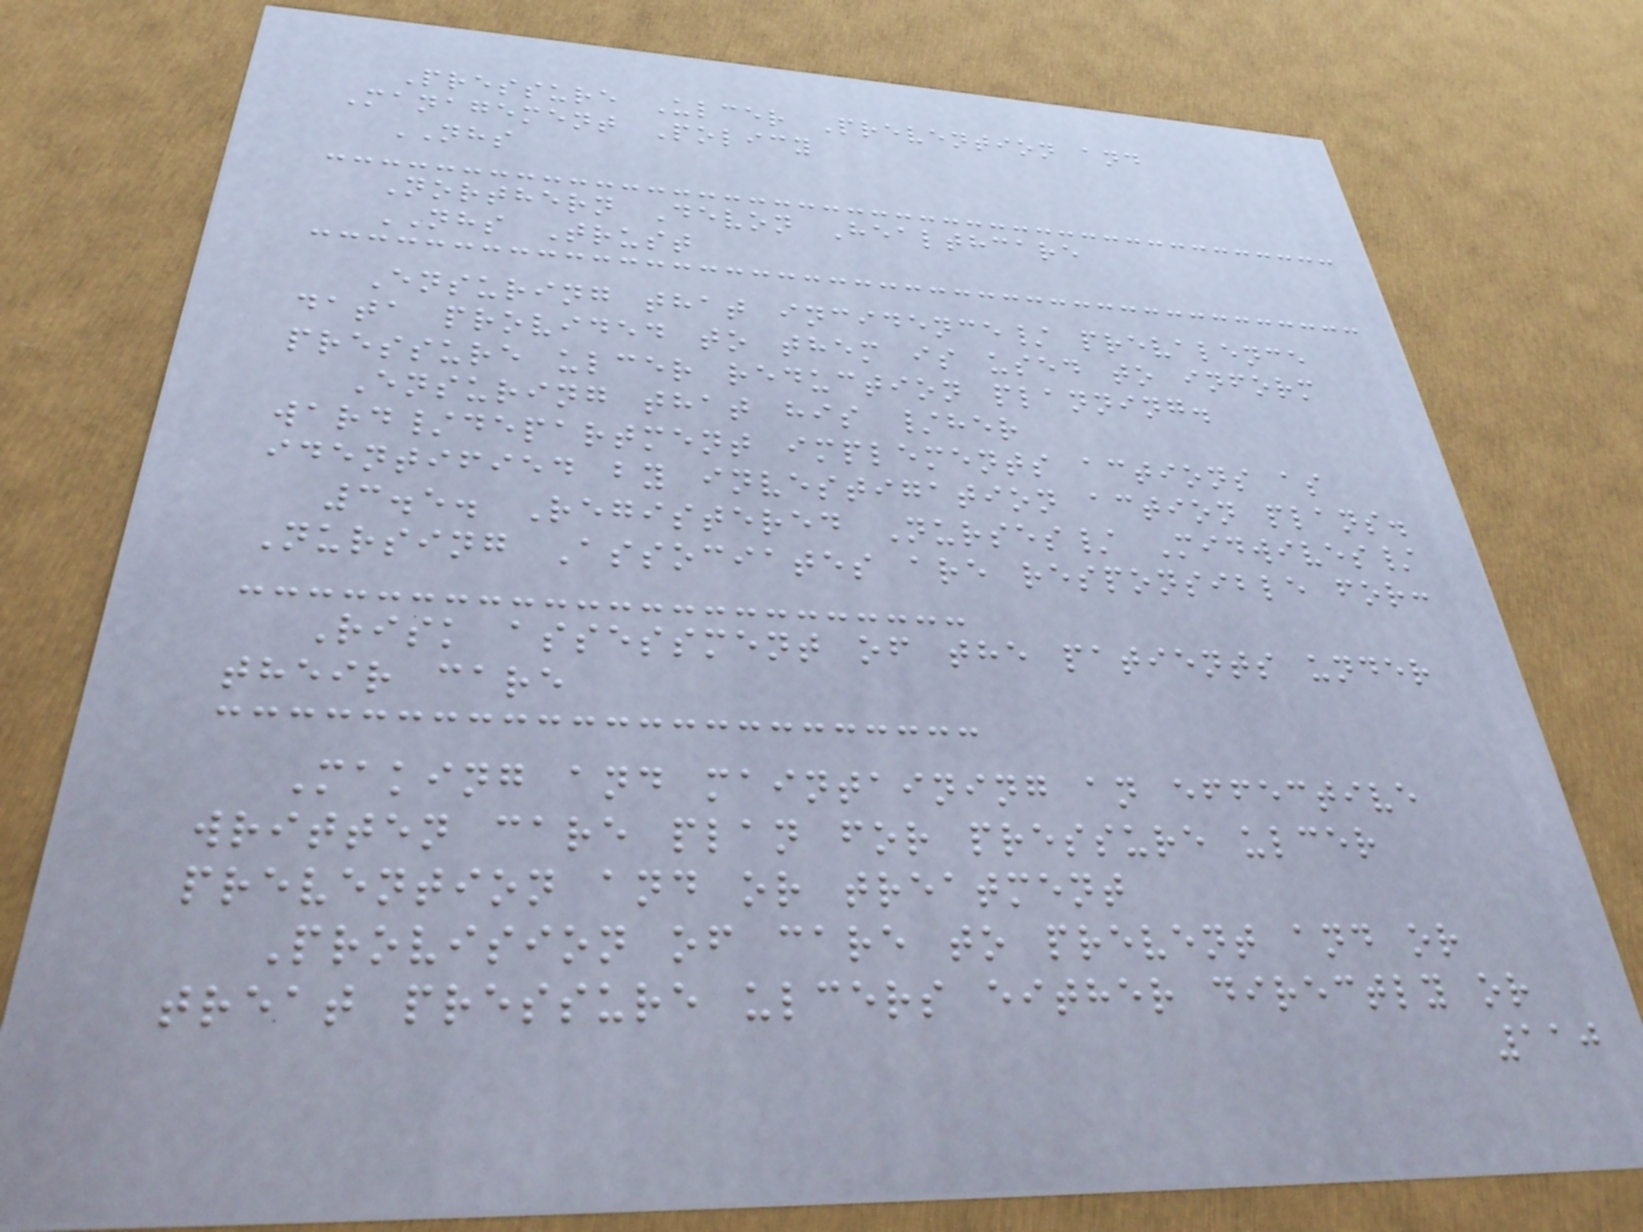Pressure Ulcer Prevention and
Management Policy
NHS
Northern Devon Healthcare
NHS Trust
Ensuring that incidence/ prevalence
data provided to them is used to inform
pressure ulcer reduction planning.
Ensuring that his /her
ward/department implements actions as
identified by investigation action plans.
3.5. Registered Nurses/ Midwives/
Nursing Associates are responsible for:
Risk assessment of the patients under
their care
Making and maintaining an effective
written care plan for pressure ulcer
prevention and or treatment
Provision of care to prevent and or
treat pressure ulcers either directly or
110
